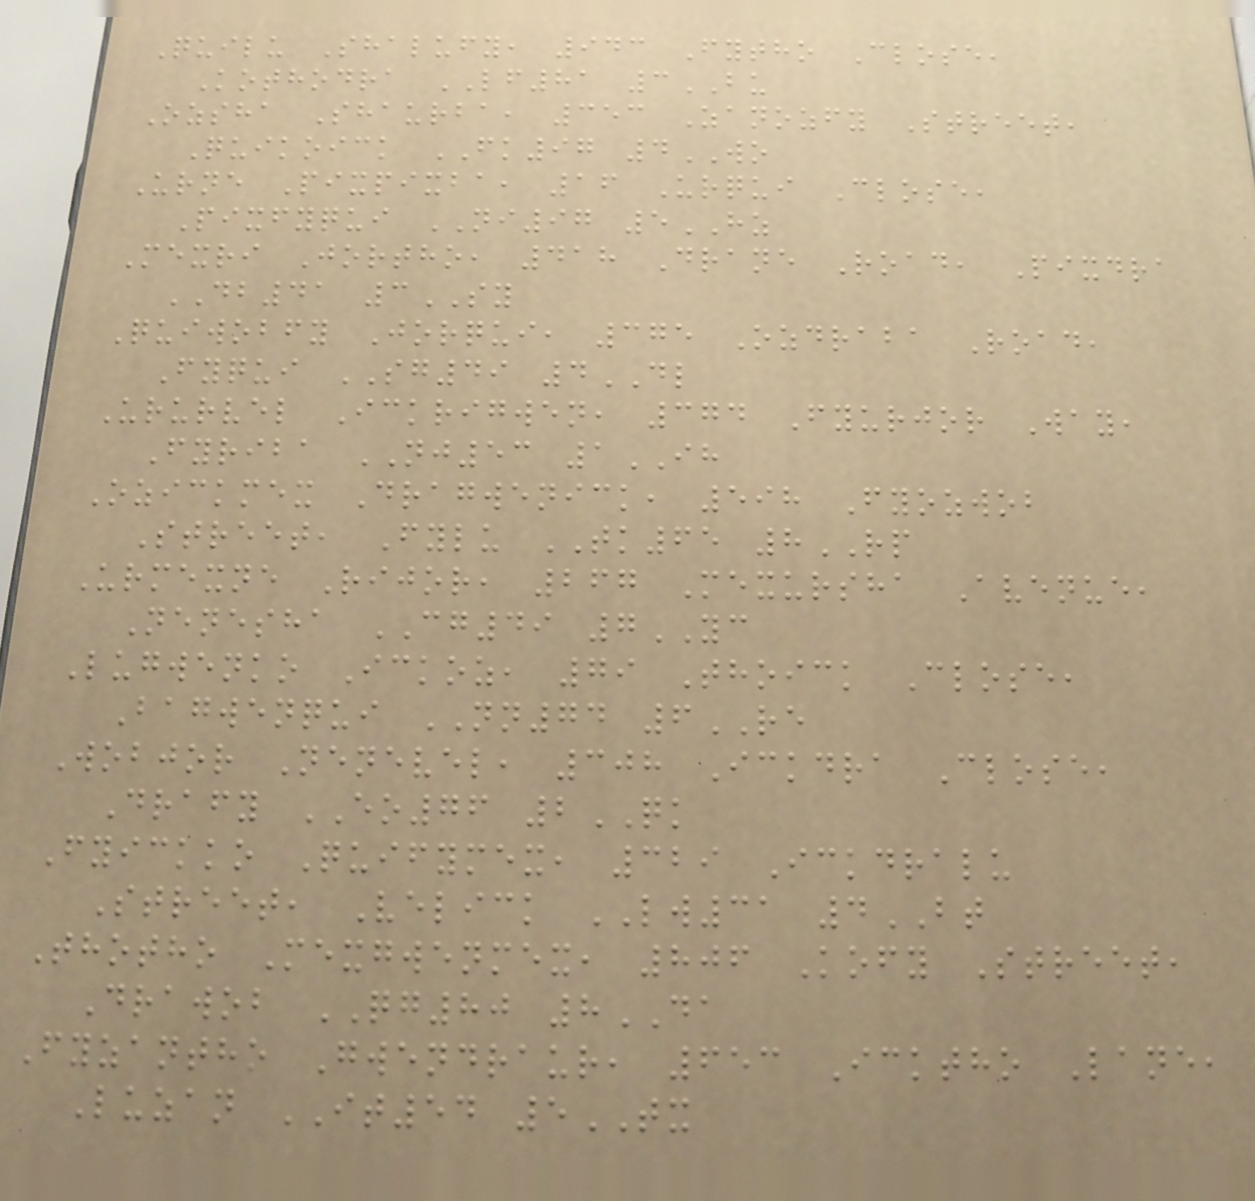Quilu Shalufy, 943 Fytho Close,
Kothodra LF81 3BU
Ozsha Shaurba, 353 Zanozfy Street,
Quikoick FK97 4WO
Urne Pixpixba, 16 Urqui Close,
Pixfyqui NI97 5HZ
Mexri Jortho, 418 Drane Road, Pixdra
DB41 3SY
Quiwobfy Jorqui, 375 Ozdraba Road,
Fyqui SG49 4DL
Ururvel Ickrigwen, 374 Fyurjor Way,
Fyriba NJ53 1IH
Ozickmex Dragwenick, 598 Fyozwob
Street, Fylu TK65 8RP
Urmexne Rijor, 267 Mexursha Avenue,
Nenesha CG49 7YC
Lugwenko Ickoz, 79 Thoick Close,
Bagwenqui NN74 6RE
Wobjor Nenevel, 308 Ickdra Close,
Drafy EO76 2QK
Fyickko Quifymex, 329 Ickdralu
Street, Velick LW31 4BT
Thotho Mexgwenmex, 806 Kofy Street,
Drawob QG80 8DA
Fyzantho Gwendraur, 653 Icktho Lane,
Luzan IT54 5TX
